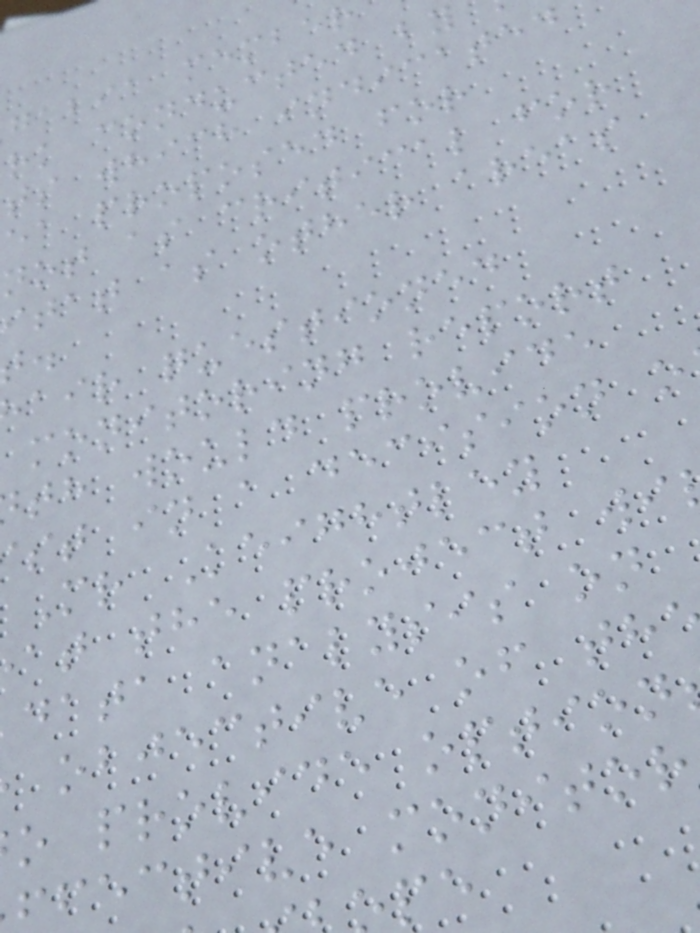gabia membe
rk conducted by
ts which indicated
ea proposed for
not as critical for
itat as other areas
air questioned
monitoring report
th would provide
st in a decision o
Mr Keightley
at the project wi
data analysis on
objective of th
o provide option
fective monitor
